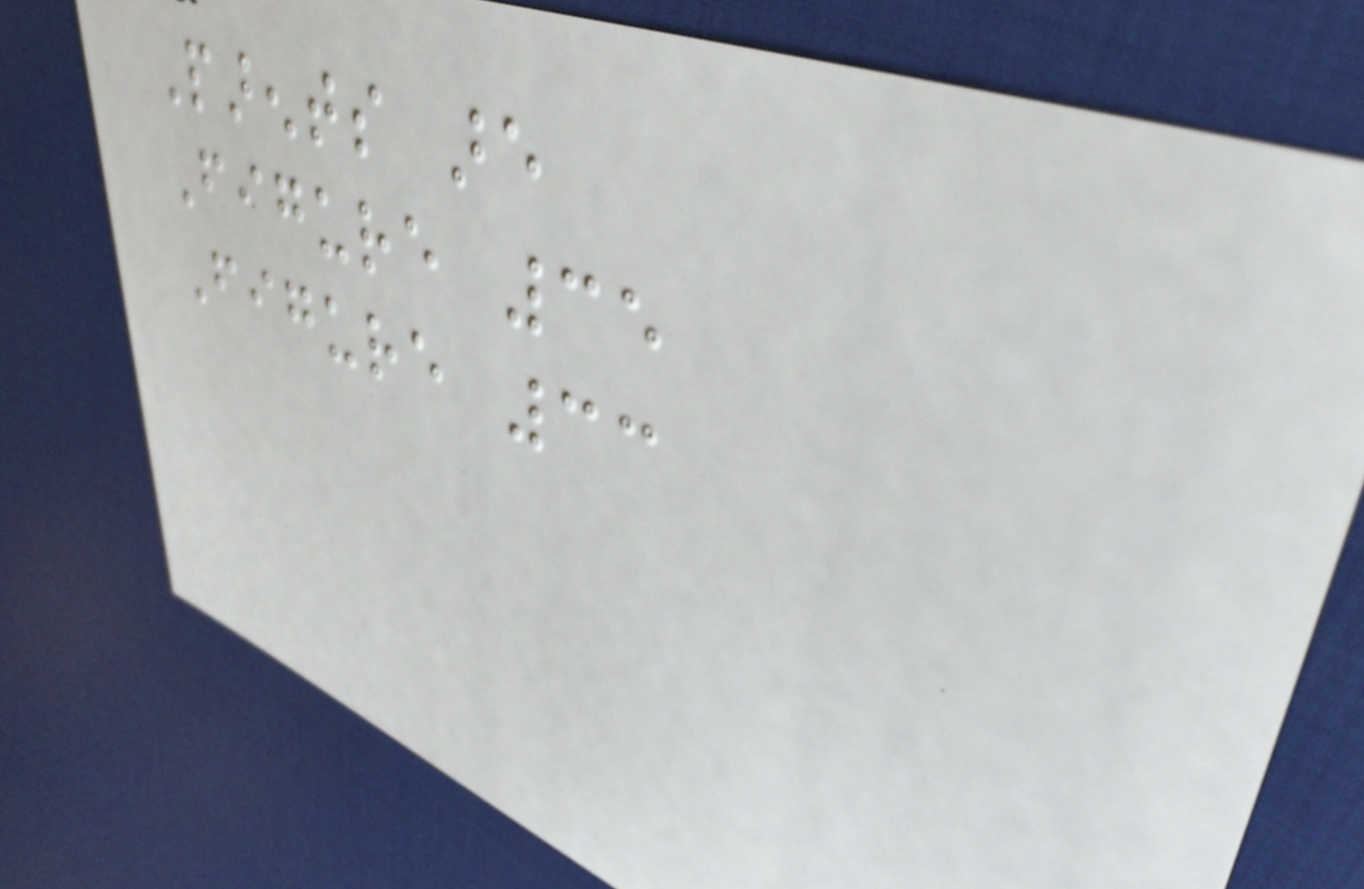Parents are
Figure 35
Figure 33
